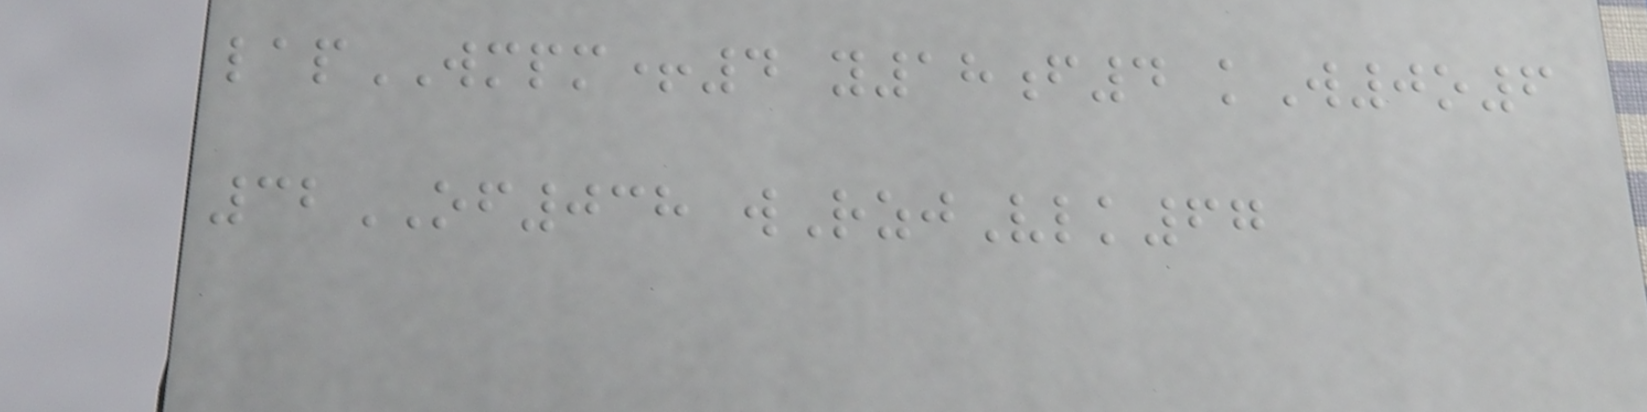lapWMPM+4 y18f4 kW0o6
32OF038 wRzjVlk67
